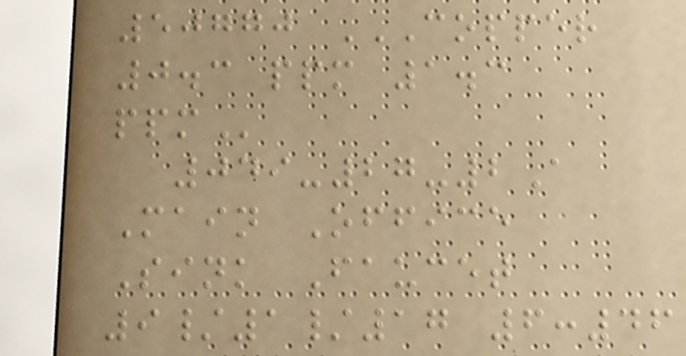50770 COPPER
0.3 PPM 1.3
PPM
049-27-2A
Main Office
Sink Faucet
9/1/17 6:46
